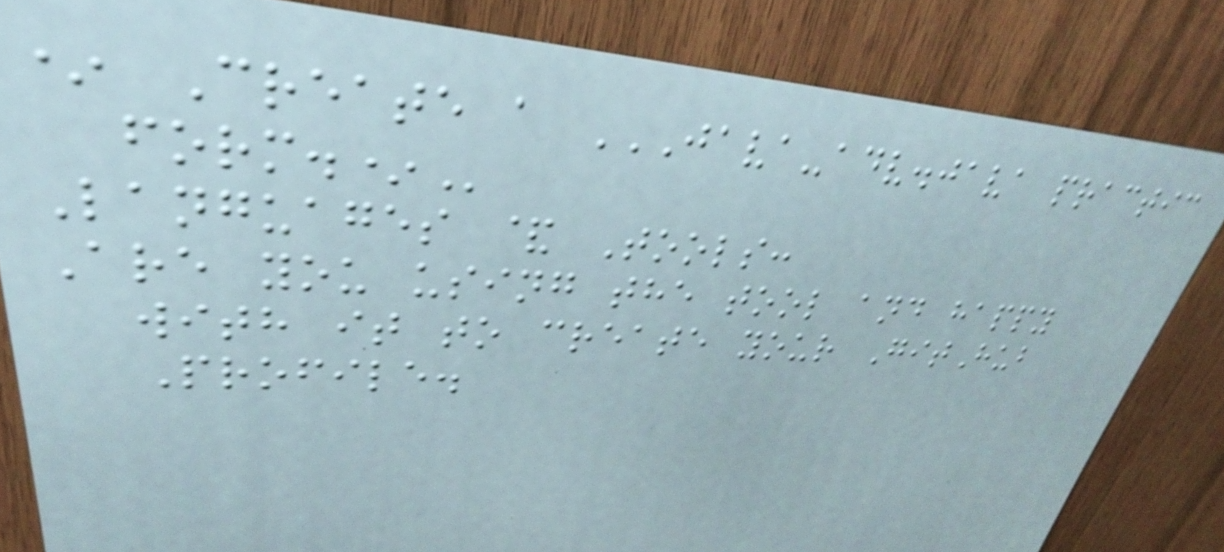* Create a JAVA-ADV.JAVA PRACTIC
FORM.*
Languages & Tools:
Are you using the tool and happy
with it to create your GitHub
Profile.
